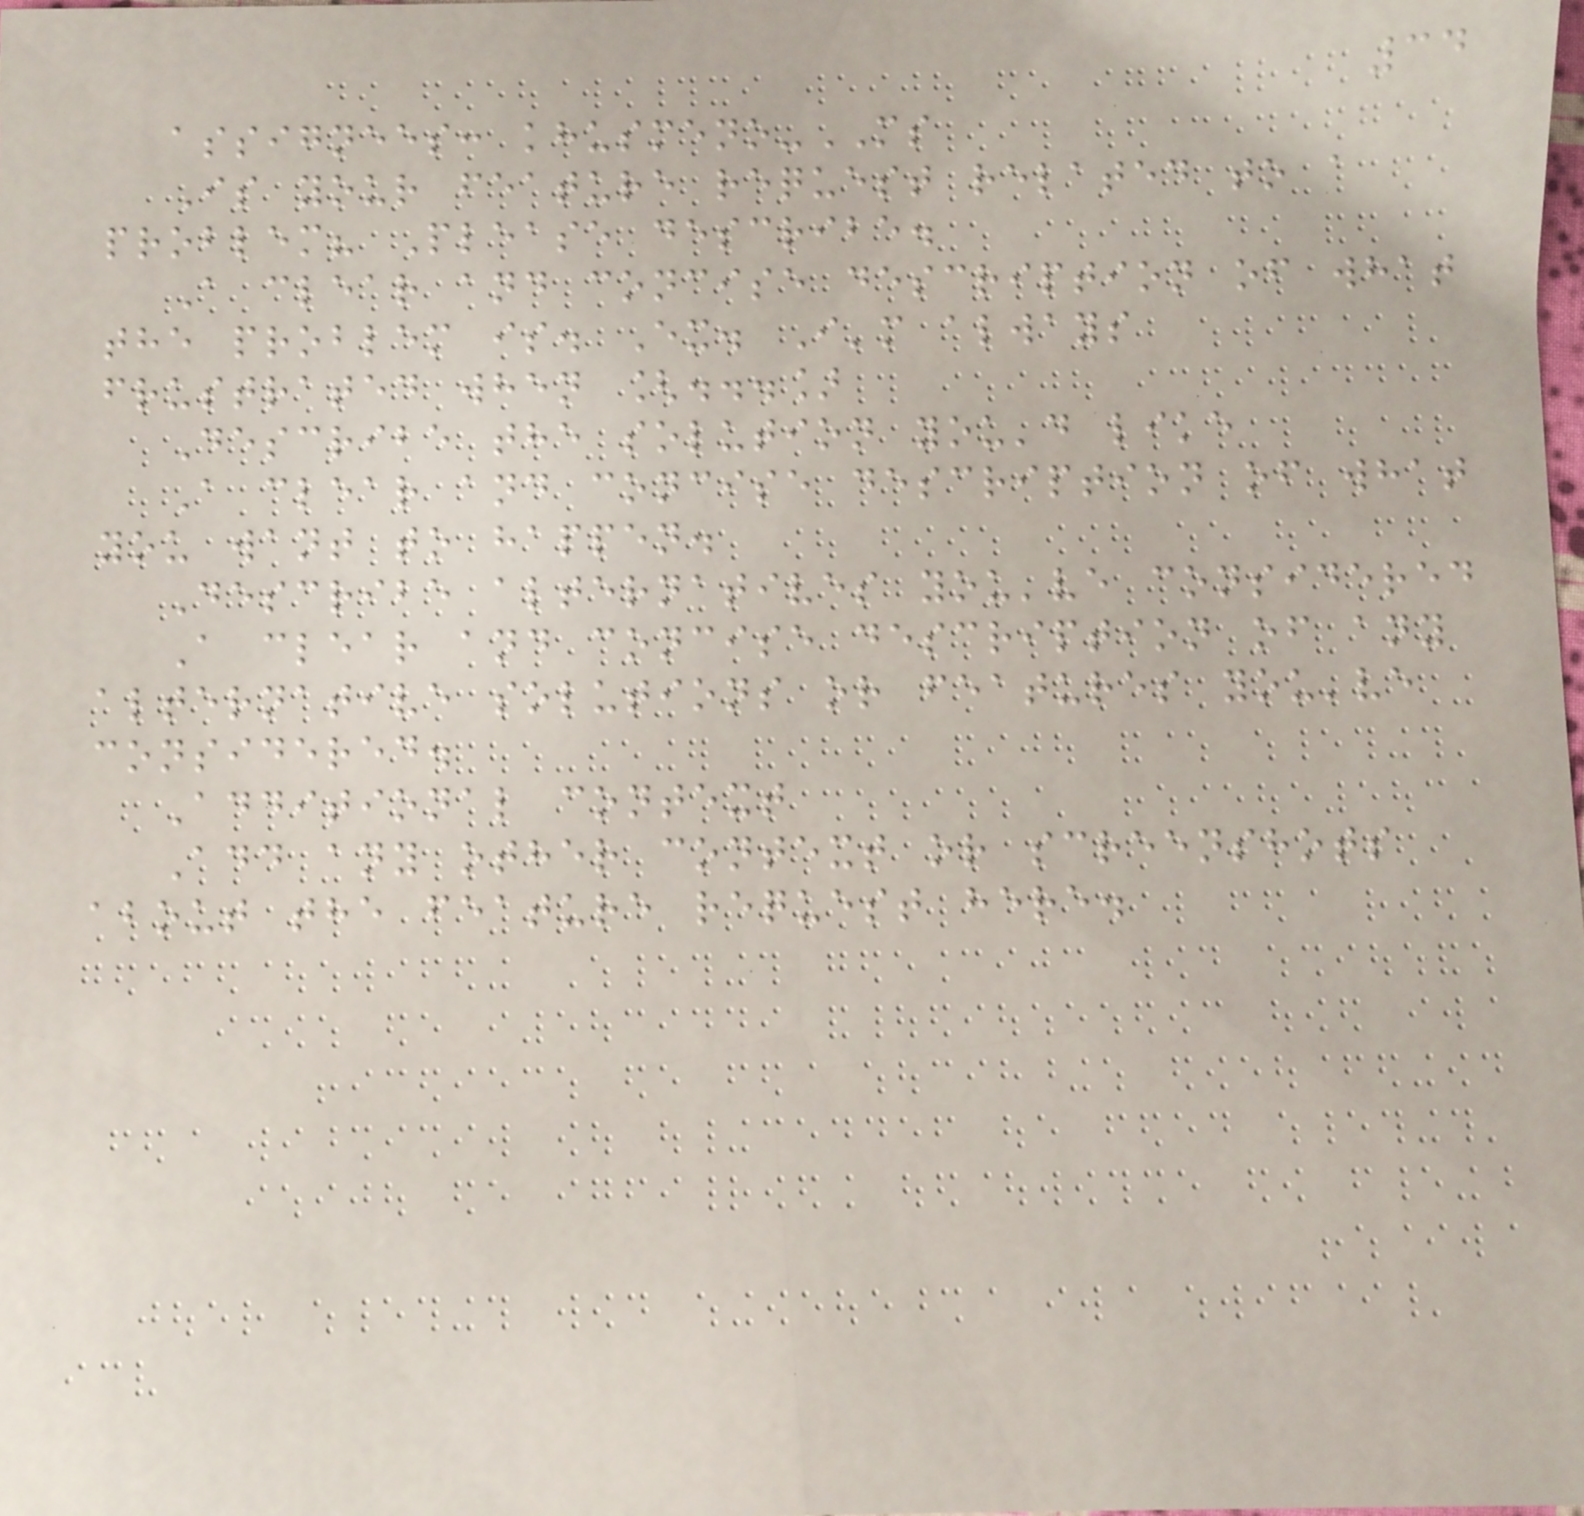34
assignees: khusmeno-MS
Is your feature request related to a
problem? Please describe.
A clear and concise description of what
the problem is. Ex. I'm always
frustrated when [...]
Describe the solution you'd like
A clear and concise description of what
you want to happen.
Describe alternatives you've considered
A clear and concise description of any
alternative solutions or features you've
considered.
Additional context
Add any other context or screenshots
about the feature request here.
